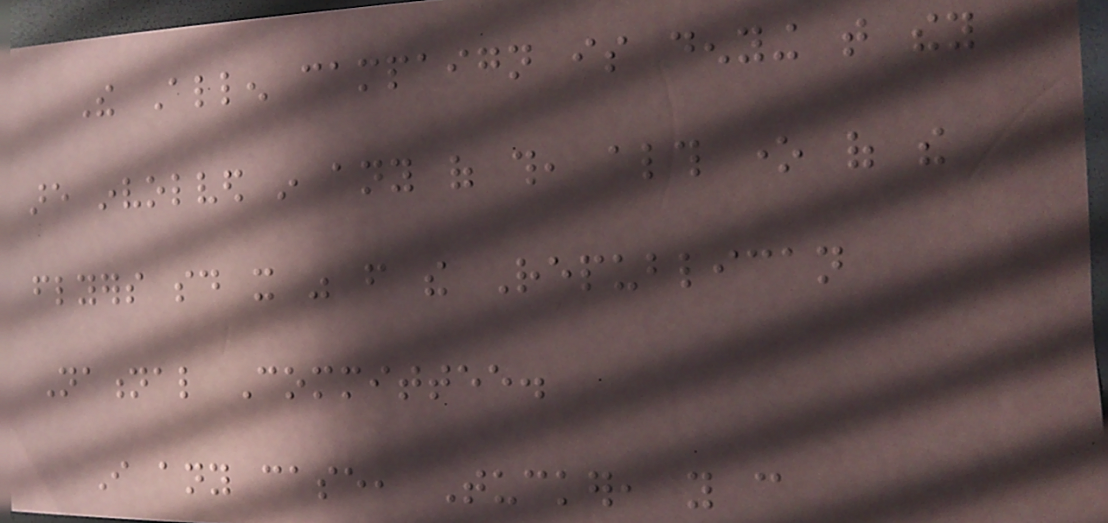The Allen campaign is denying that they
are involved in any of this, although one of the
flyers said it was from the Republican
National Committee.
I any case, Tucker, you can
